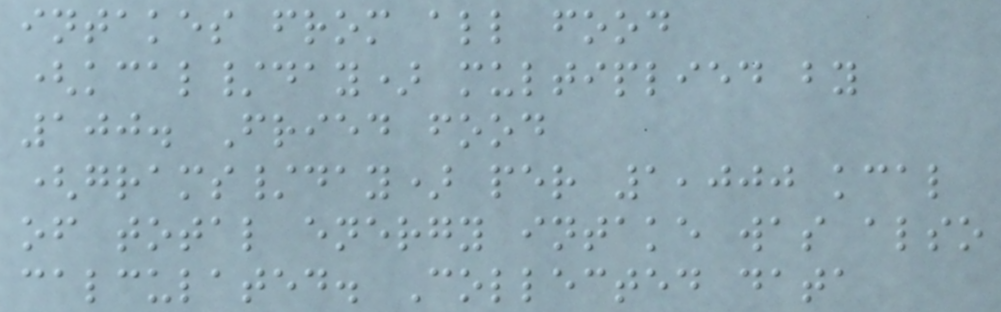intakes from all food
(kcal/day) multiplied by
100. Fried food
(grams/day) per 1,000 kcal
of total energy intake was also
calculated. Collected data
